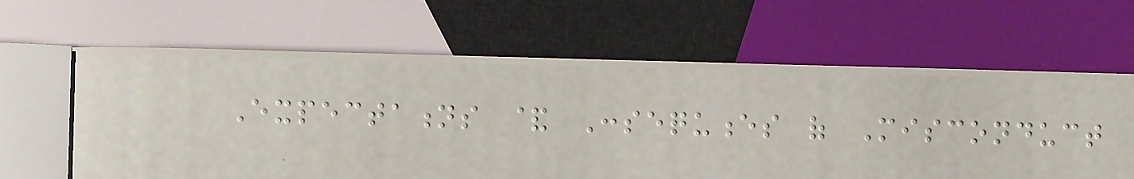Expectations & Consequences of Misconduct
